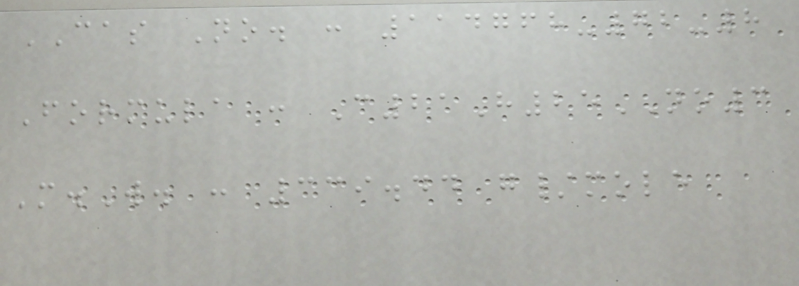CAS No. : 114768-72-8
Formula : C21H25NO3
M.W. : 339.44 g/mole
